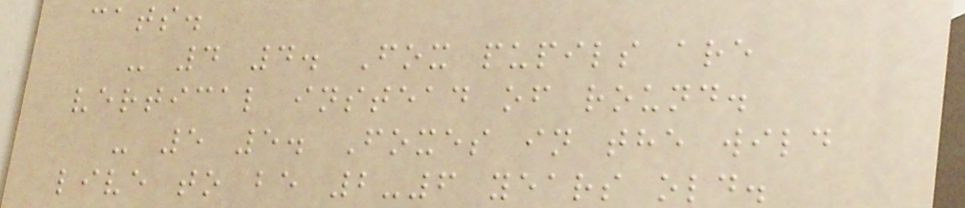cats.
- 4 4. Fox pupils are
vertical instead of round.
- 5 5. Foxes in the wild
live to be 2-6 years old.
